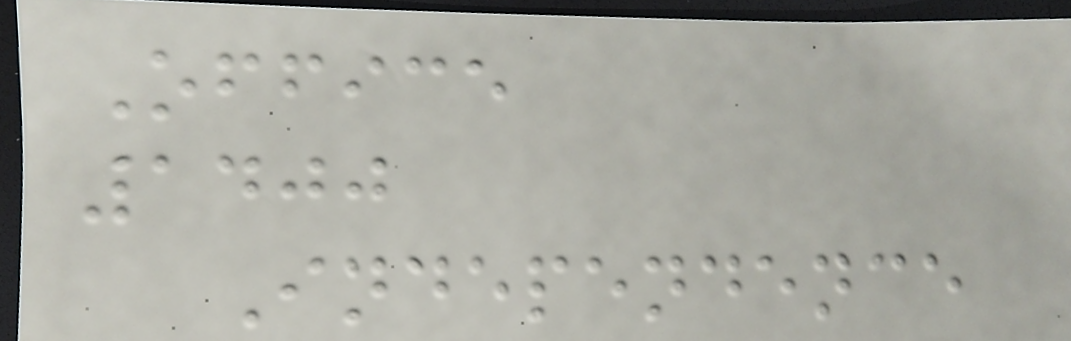Office
1400
Independence
